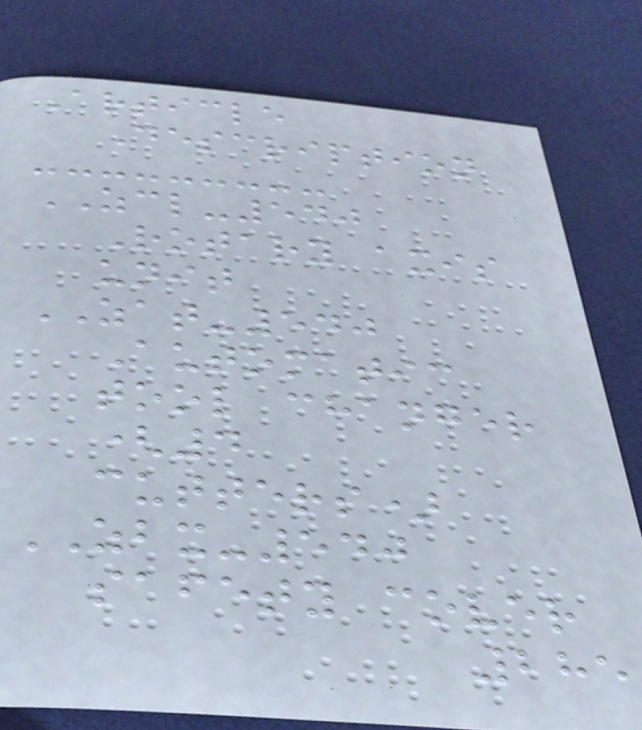Article
Description
ZCL-540
Rotary axis
unit
ZAT-540
Automatic
tool changer
(4
cutters)
ZBX-540
safety cover
285
